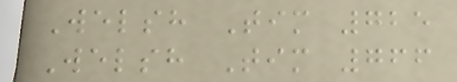Welsh Tim 725
Welsh Tim 766
